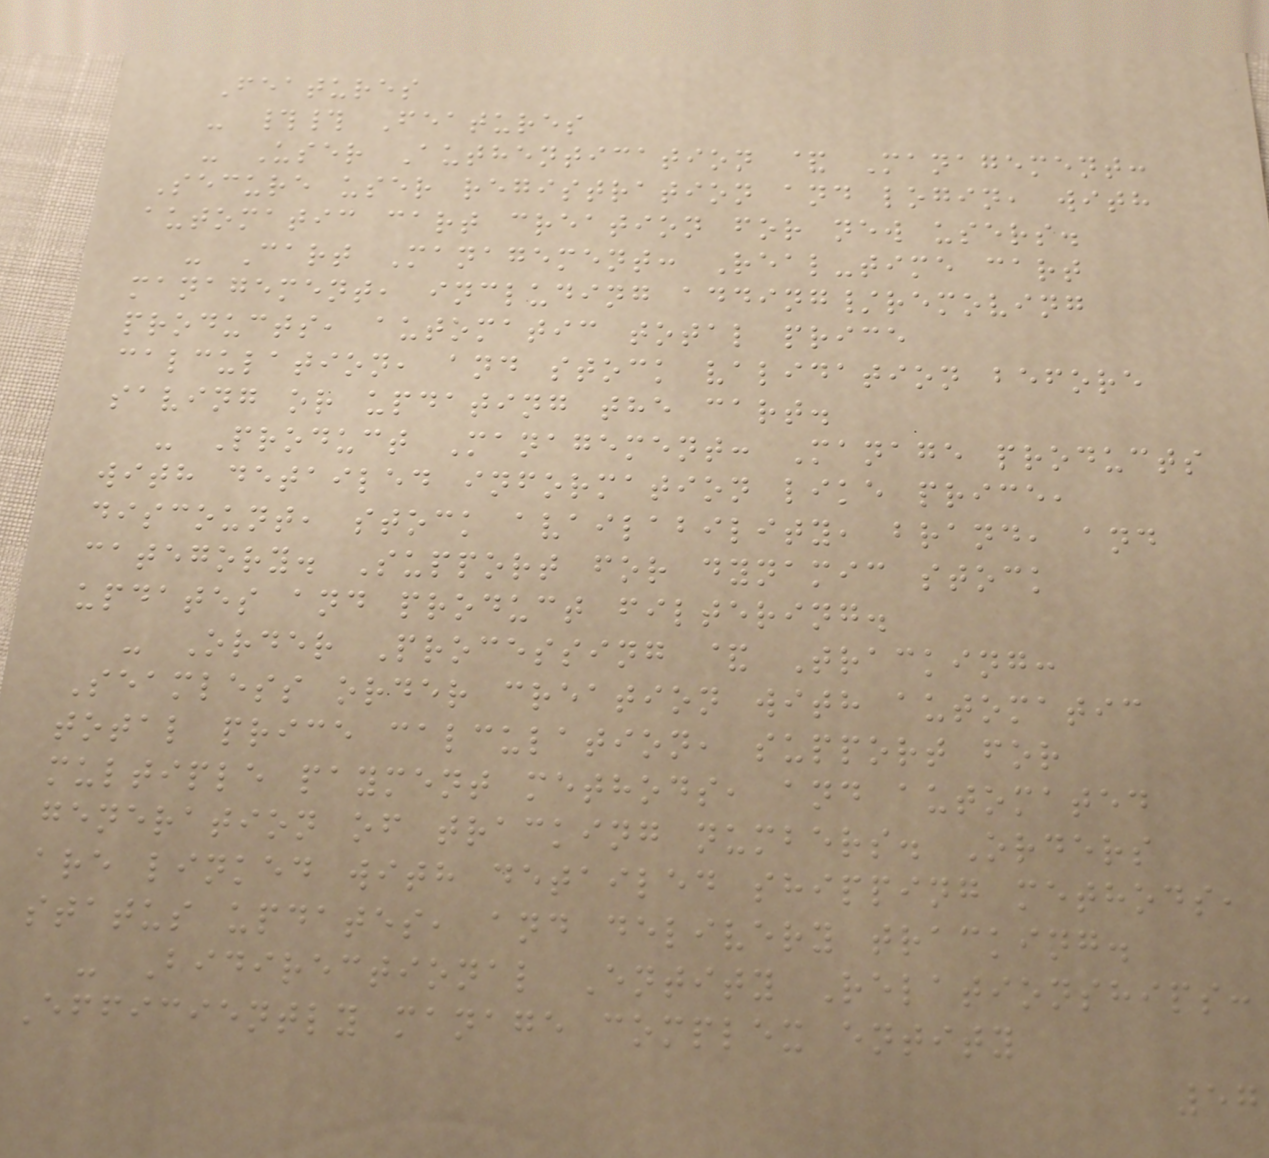Features
- ## Features
- User Authentication & Management:
Secure user registration and login, with
automatic cart creation for new users.
- Cart Management: Real-time cart
management, including adding/removing
products, automatic total price
calculation, and stock validation before
saving or updating the cart.
- Product Management: Manage products
with detailed information like price,
discount, stock availability, brand, and
category. Support for dynamic stock
updates and product filtering.
- Order Processing & Tracking:
Seamless order creation with automatic
total price calculation, support for
multiple payment methods, and automated
generation of tracking numbers. Orders
are linked with detailed shipping methods,
status updates, and delivery tracking.
- Bidirectional Entity Relationships:
Efficiently manage complex entity
57
